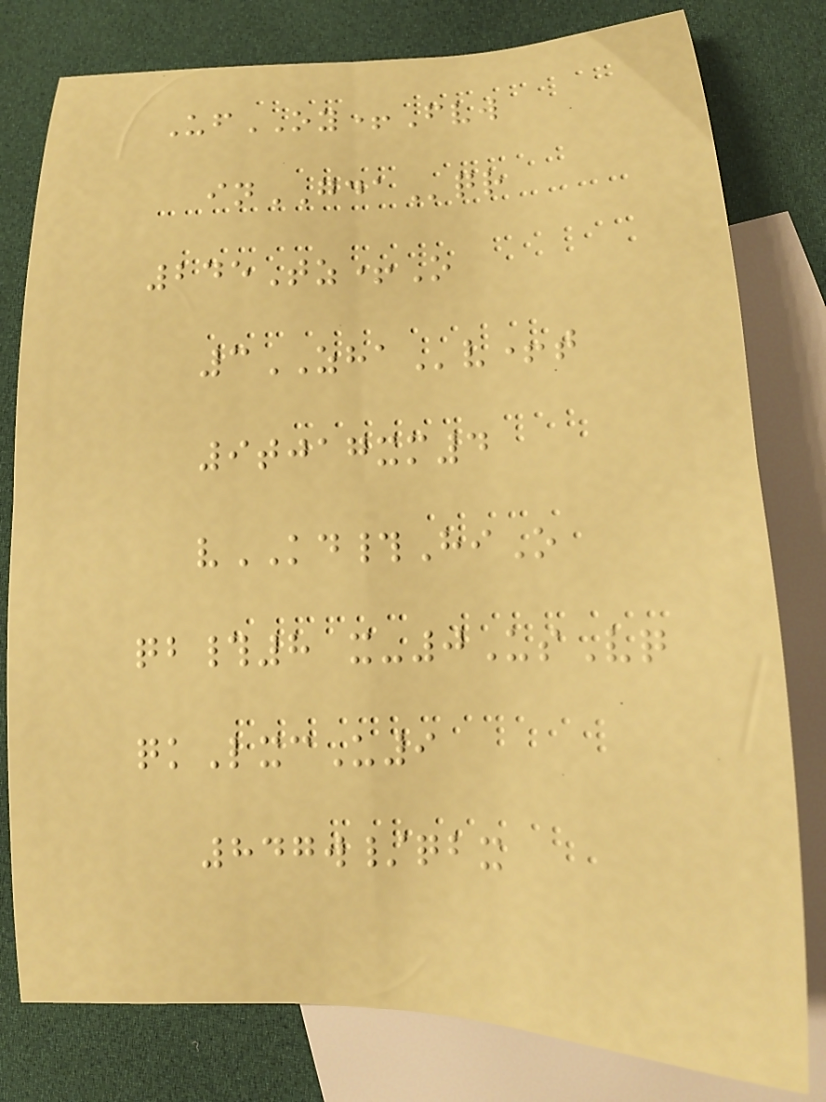UfOY+Fvw
inGDAqr
245Tz+O
3ZHAv+t
9tjagxm4
vKD#HiO
qb#8 x-0UsVq
qkLxcU9
847w/qbx
